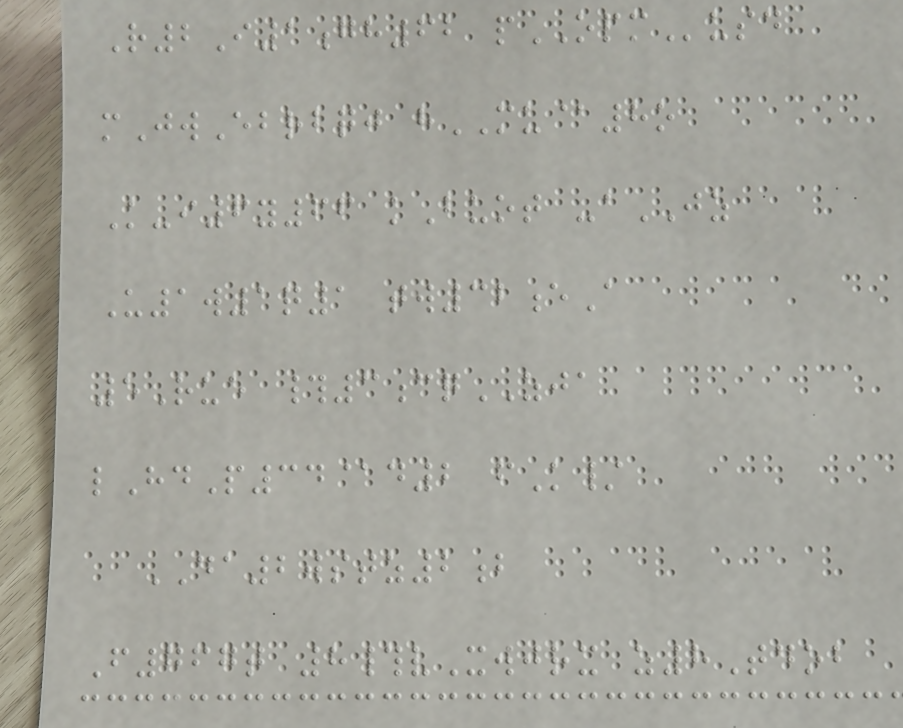R2I1gh62 pOPMusd
mJwEbrbqj hMU@8o
K-i6y66 kBuot -aJZ
U1w1q1 tw32eA
5Rue #3cqZJA
lHdP34@d2 fK/
DA2wstz2b
F767t 8#vXwjrx z8Tdob
